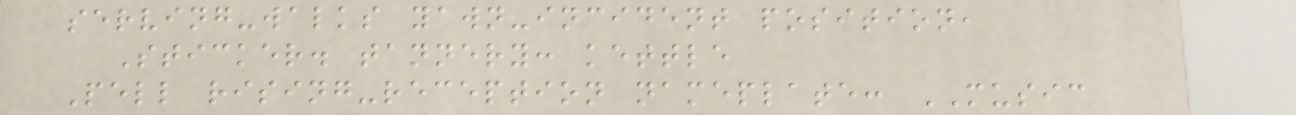serving-walks yawn-incident position,
Sticker. tannery: kettle
Pell rising-reception nameplate: MUSIC
